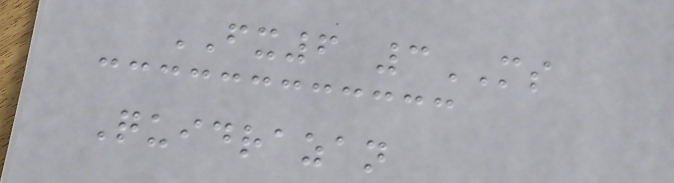FX6 3MS
Quidrazan
